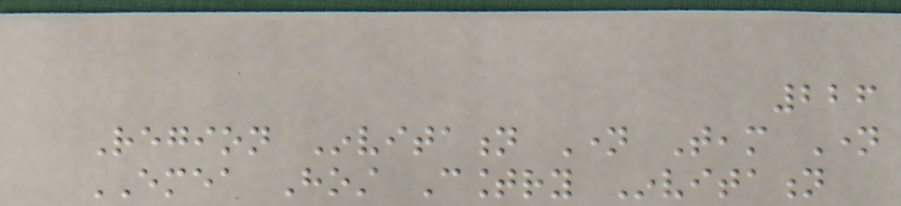226
Region Invitation Name Team Name
EMEA Host Country Invitation
